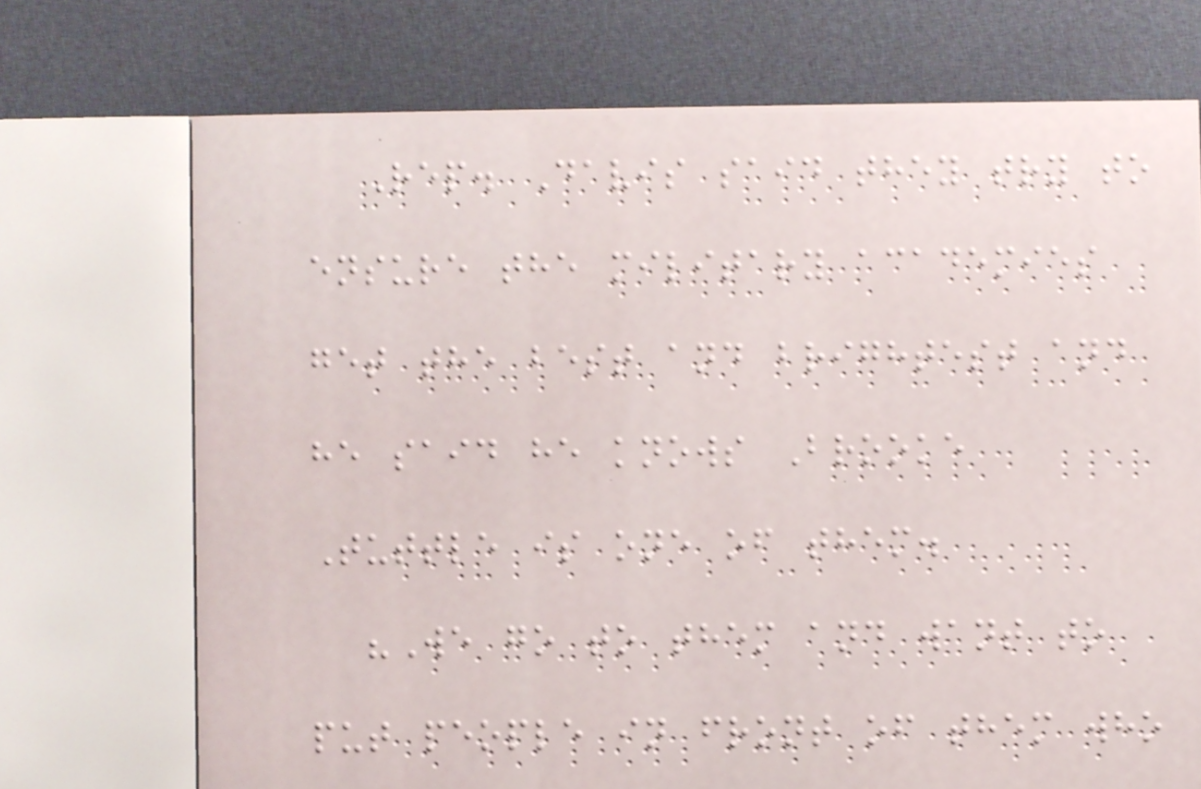Rep. Davis said they try to
ensure the military academies
get the best and brightest and
he said he knows Brooke
Tuttle is one of them.
"We go to them and want to
put people in front of them who
